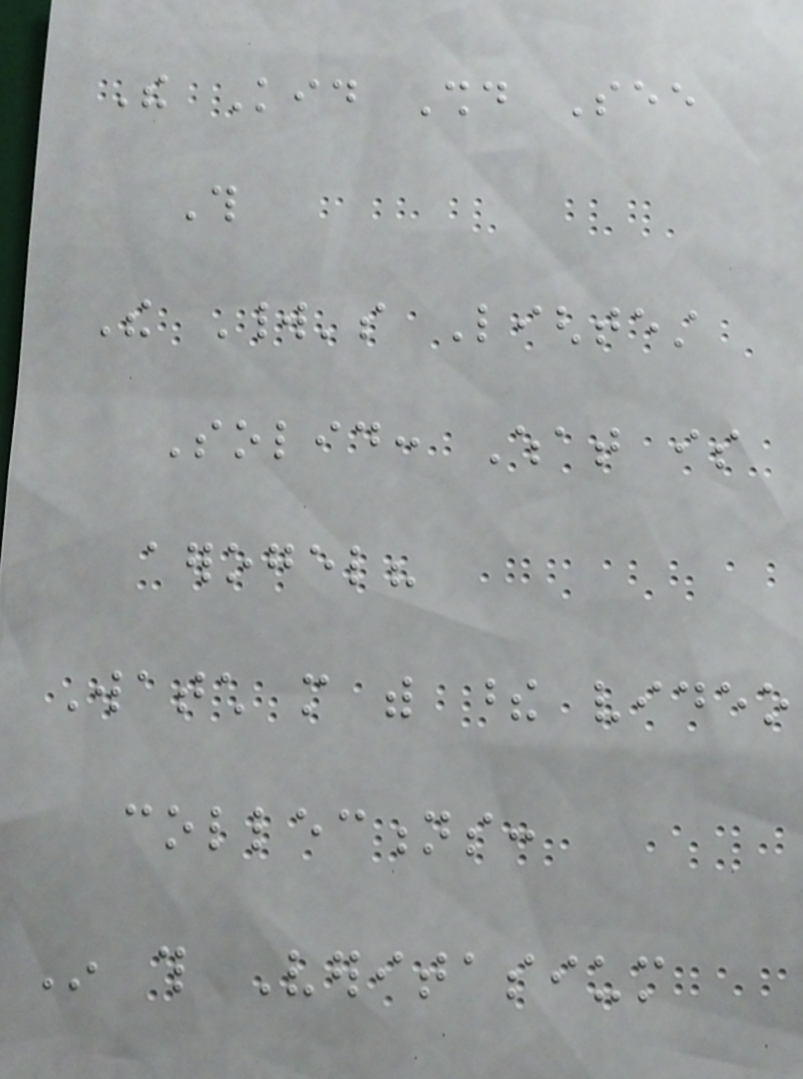The Kid Should See
This
The World's Lightest
Solid: What is
aerogel?
Watch more with these video
collections:
In this Veritasium
